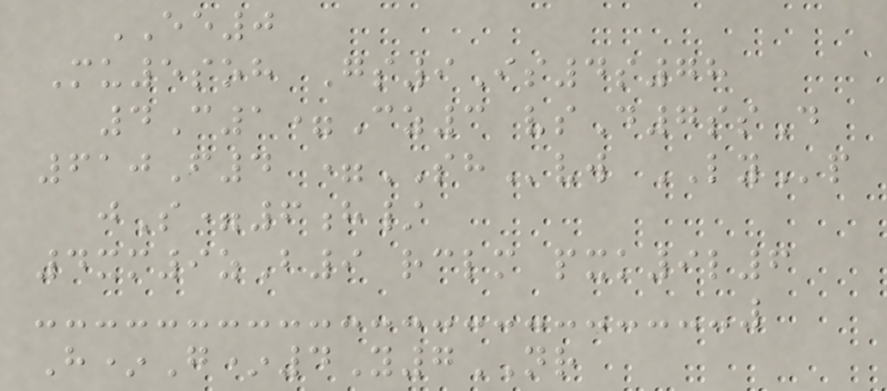EE0
Mu5soh Gs9Is4s78
4C1=Cz3 vsD7ssD
610F4 =SHvw LYp
jS=6h/
4xm9zB9 rclm pxk9l6
H*G*4Y7NR
